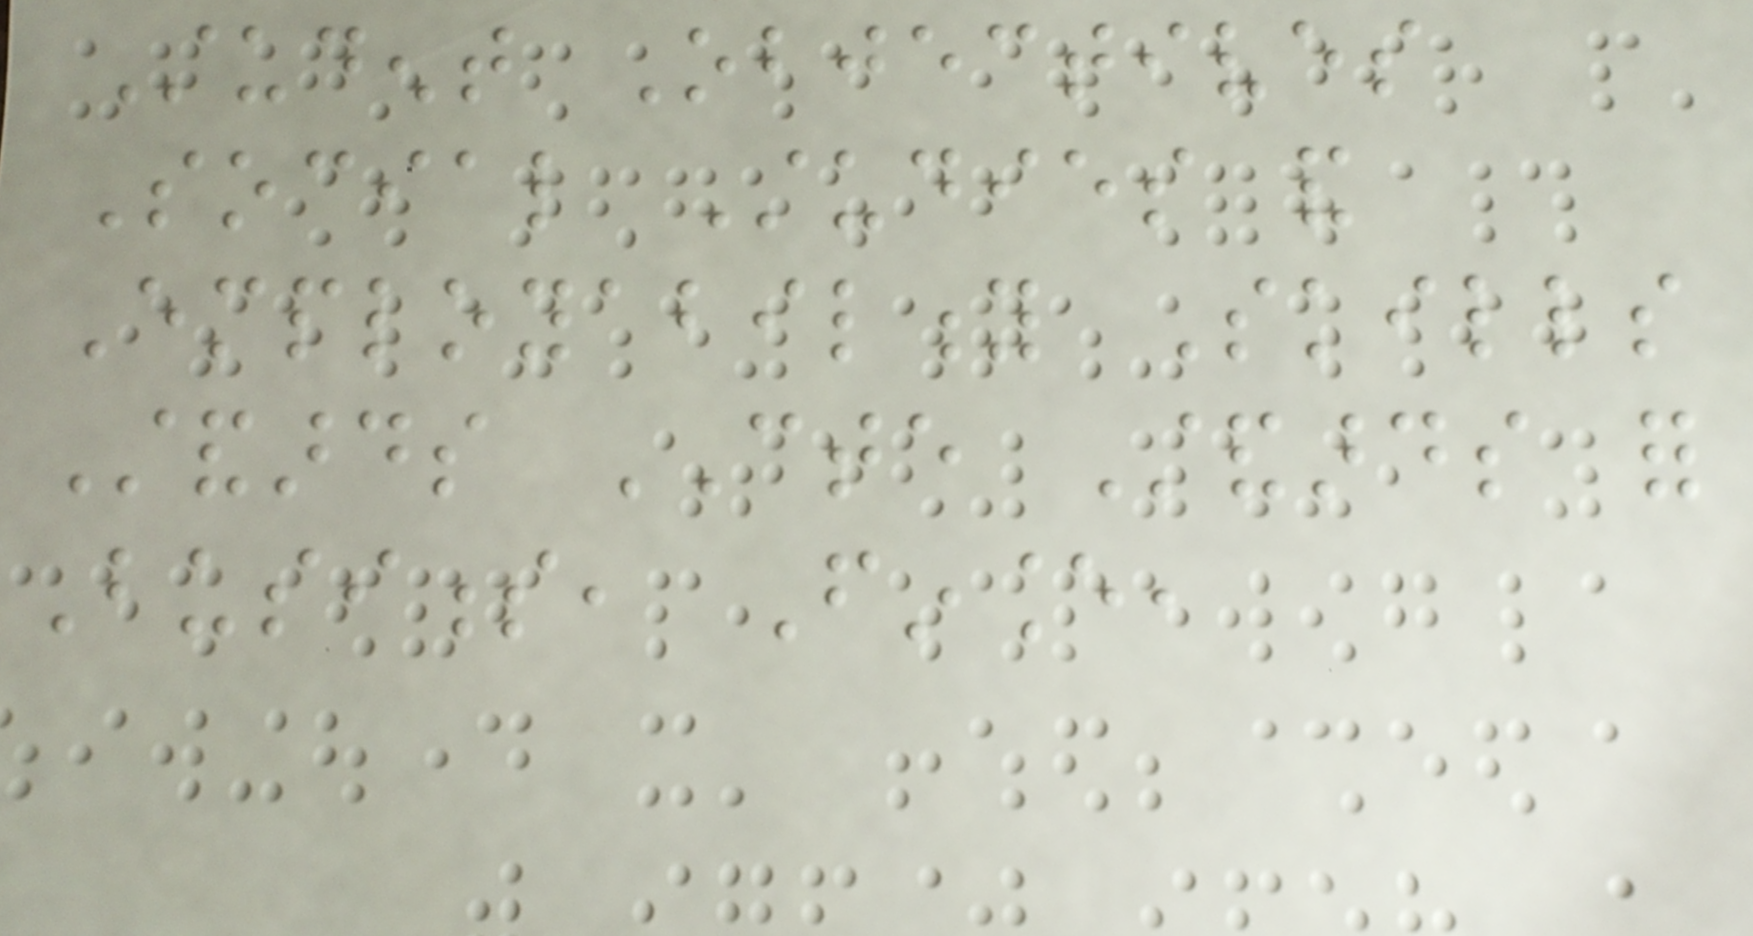Student Objectives
Social Studies and
Employability Skills
Standards CTE Standards for
Business, Finance,
